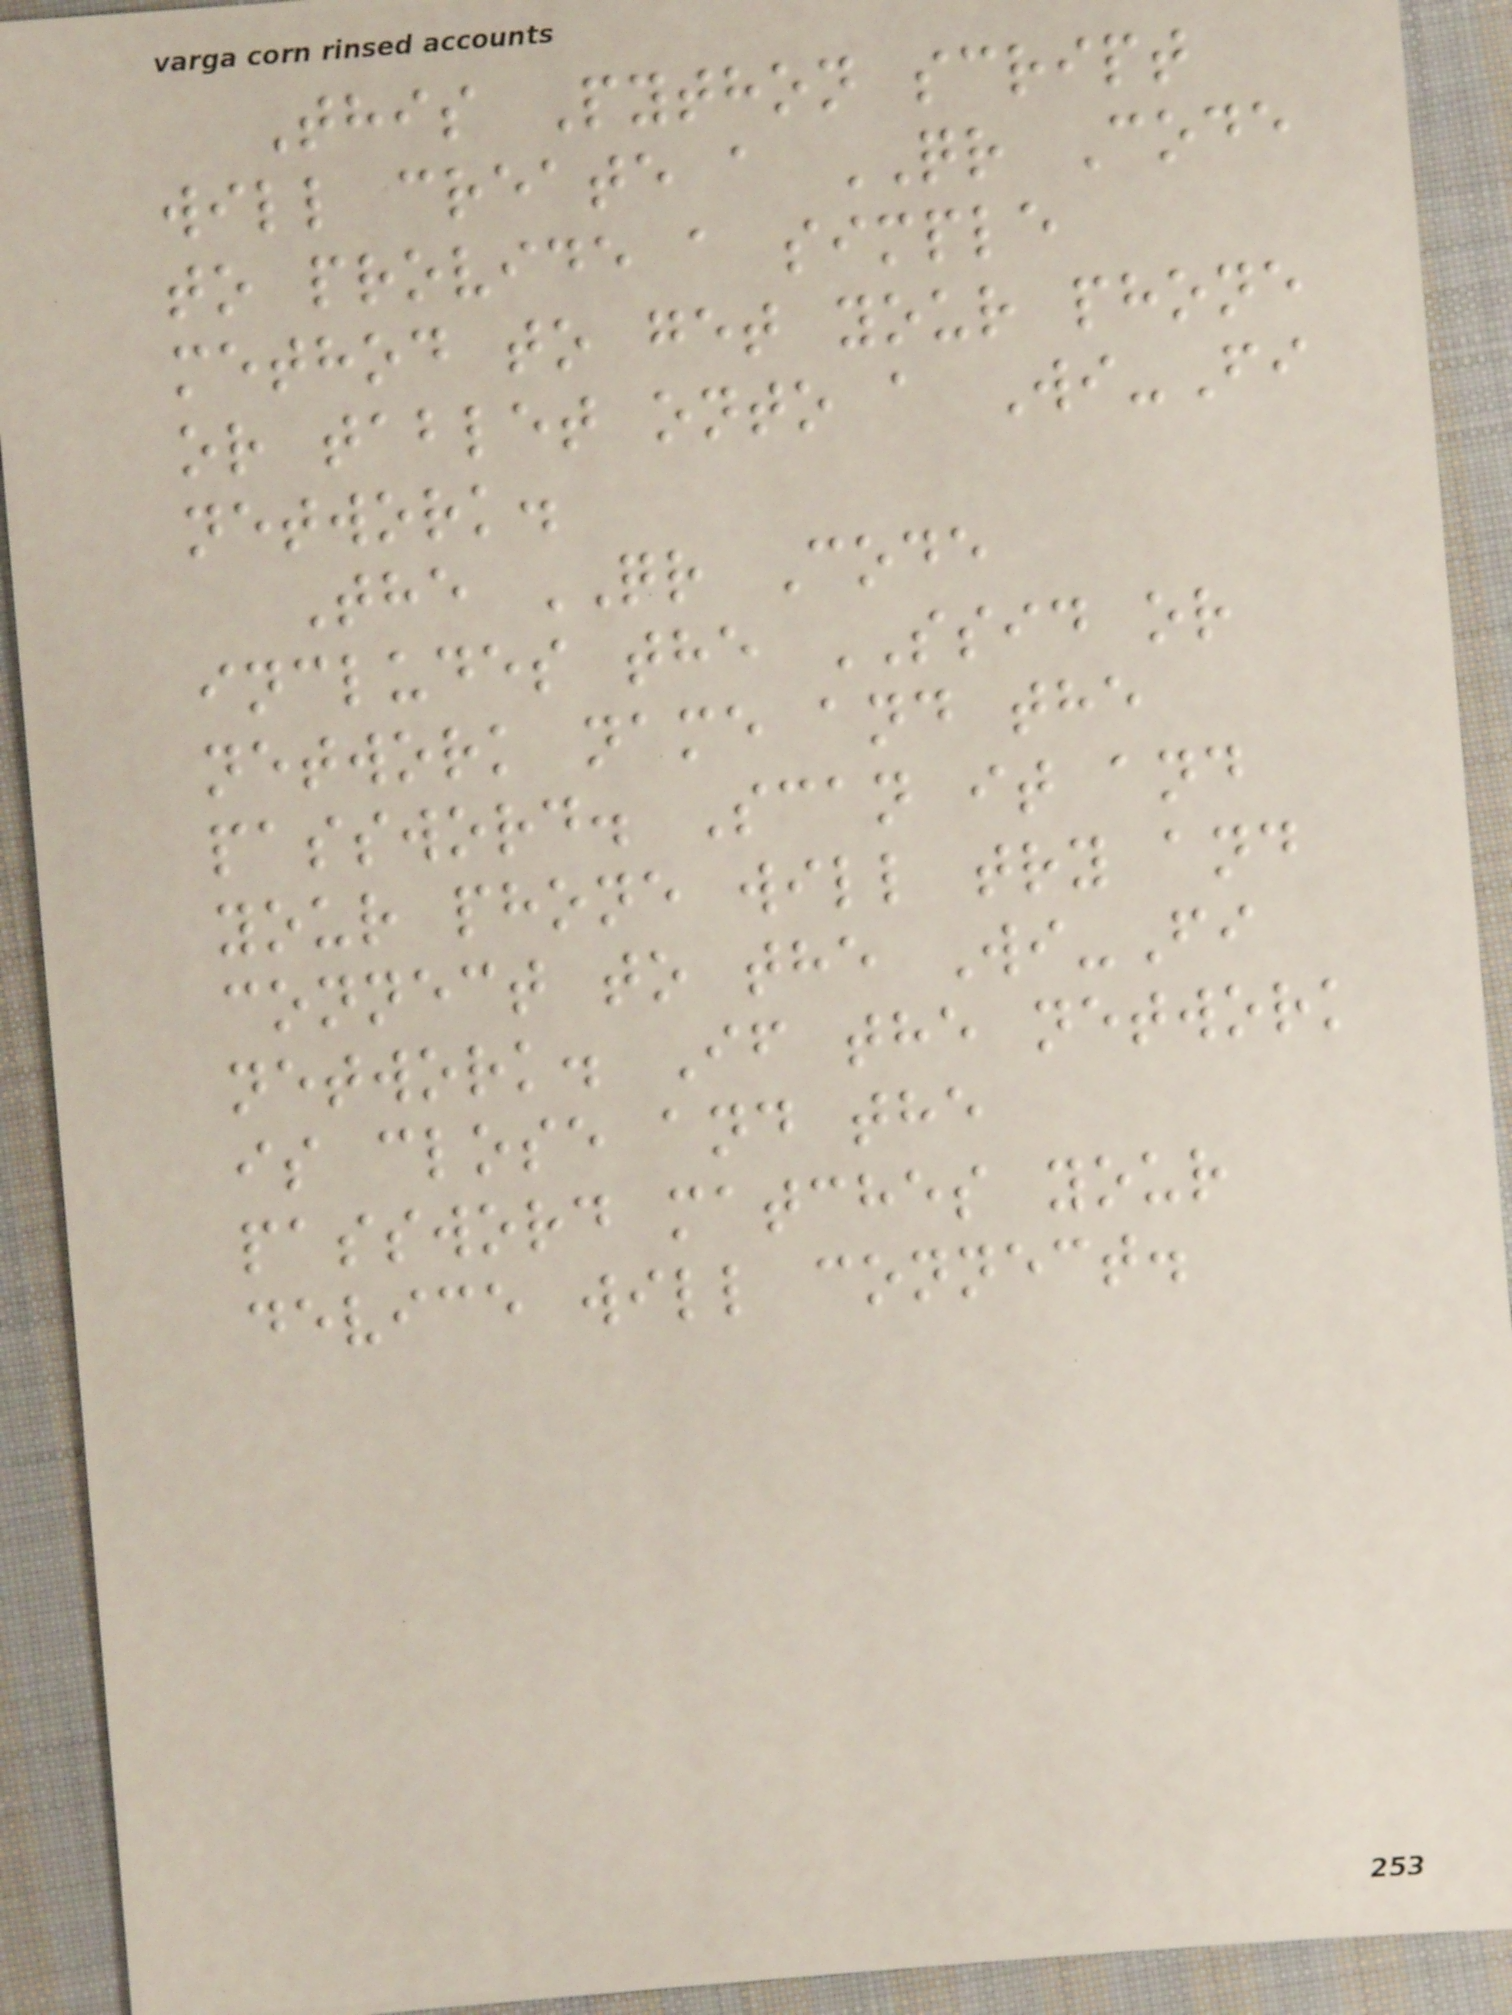This Python script
will create a QR Code
to provide a simple
method to get your phone
or tablet onto a Wi-Fi
network.
The QR Code
includes the SSID or
network name and the
password. Scan it and
your phone will try and
connect to the Wi-Fi
network. If the network
is close and the
password matches your
device will connect.
